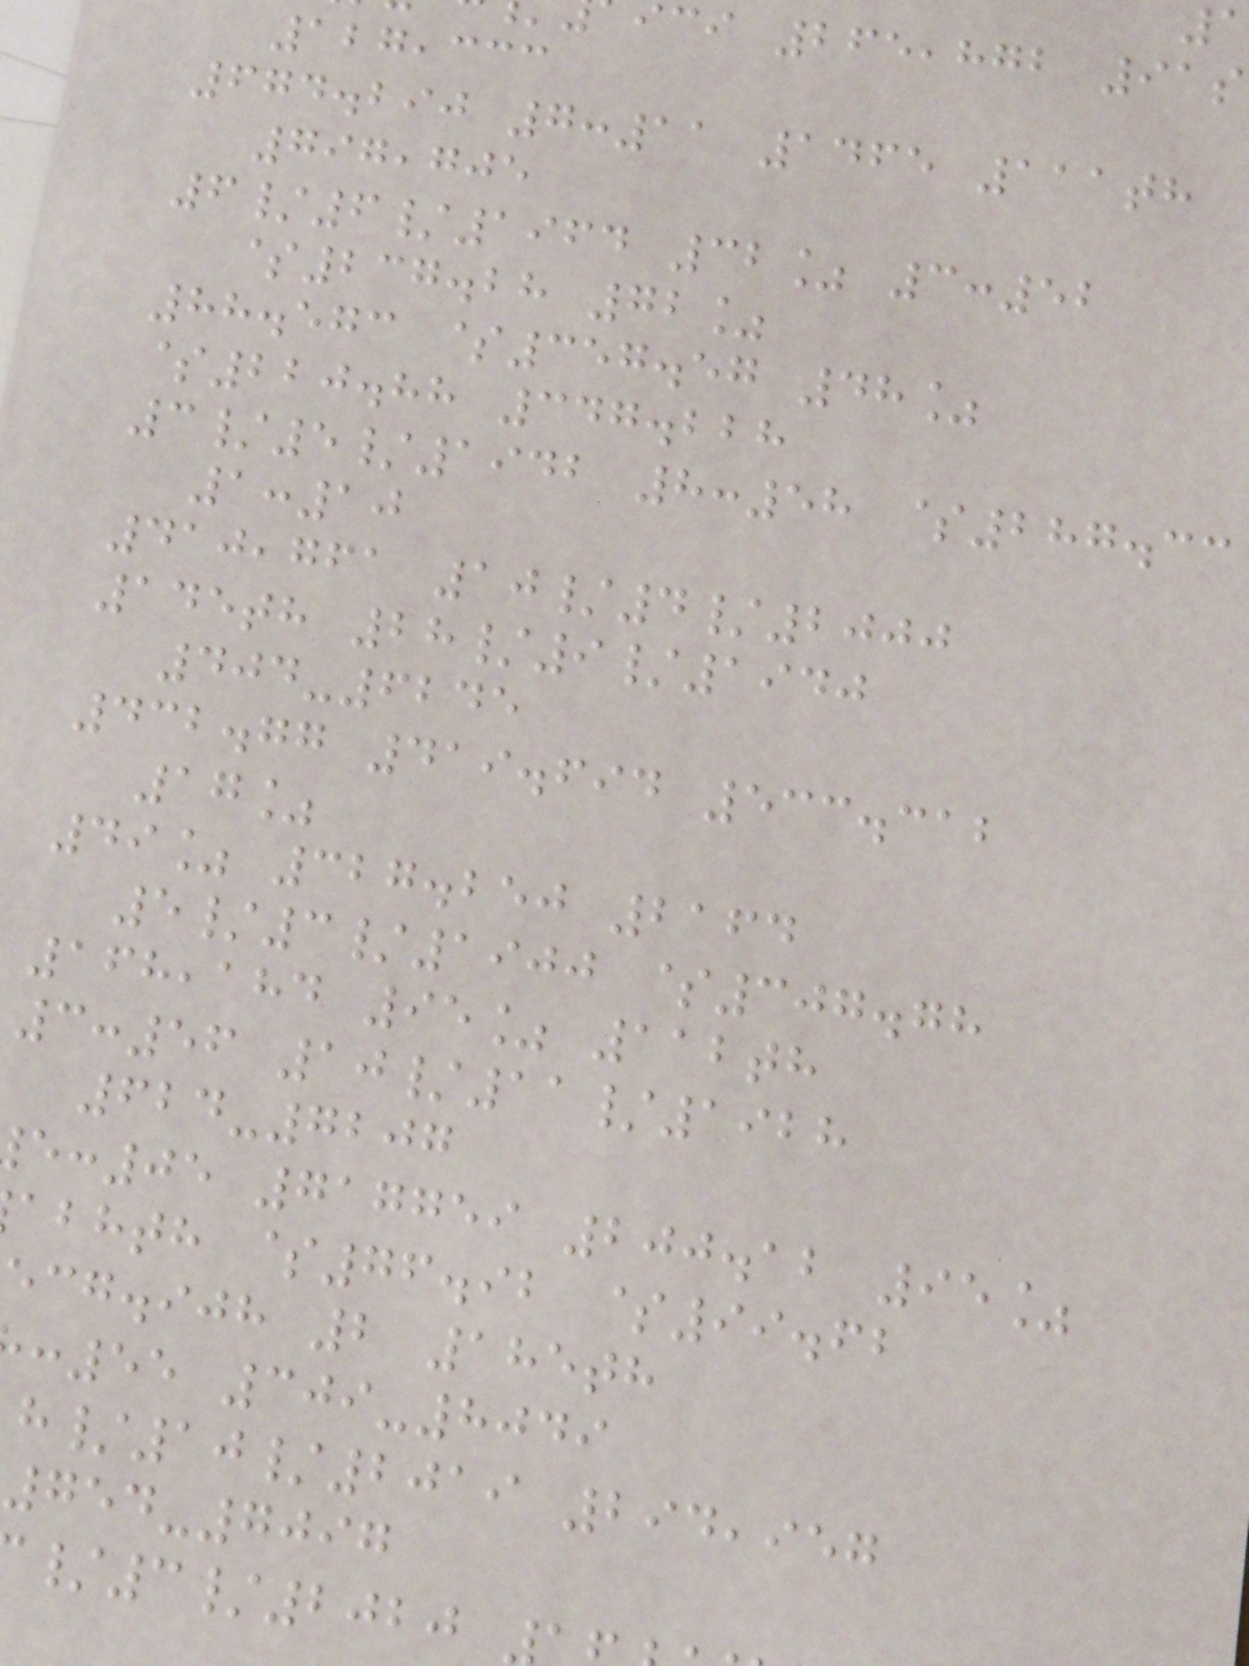ci 265,872 91s
127,333
674.290 7:11 1465 111th
797,705
6/6/1964 32% 3:52
$237.28 72%
88.573 $357.57 48%
$220.88 347.228
3/5/1942 8:58 $287.33
1:10
410,761 10/4/2000
145th 28/9/1940
404-6245
432.77 419.694 533.312
17%
49% 327.250 2164
5/3/1900 $307.78
168,184 95% 112th
3:56 10/11/1928
624-7207
:05 717759 200.12 95%
abhth $76.92 $99.62
ecg.ijh 2 185th
:55 309-8049
/10/2019 294,957
754-7097
/3/2020
